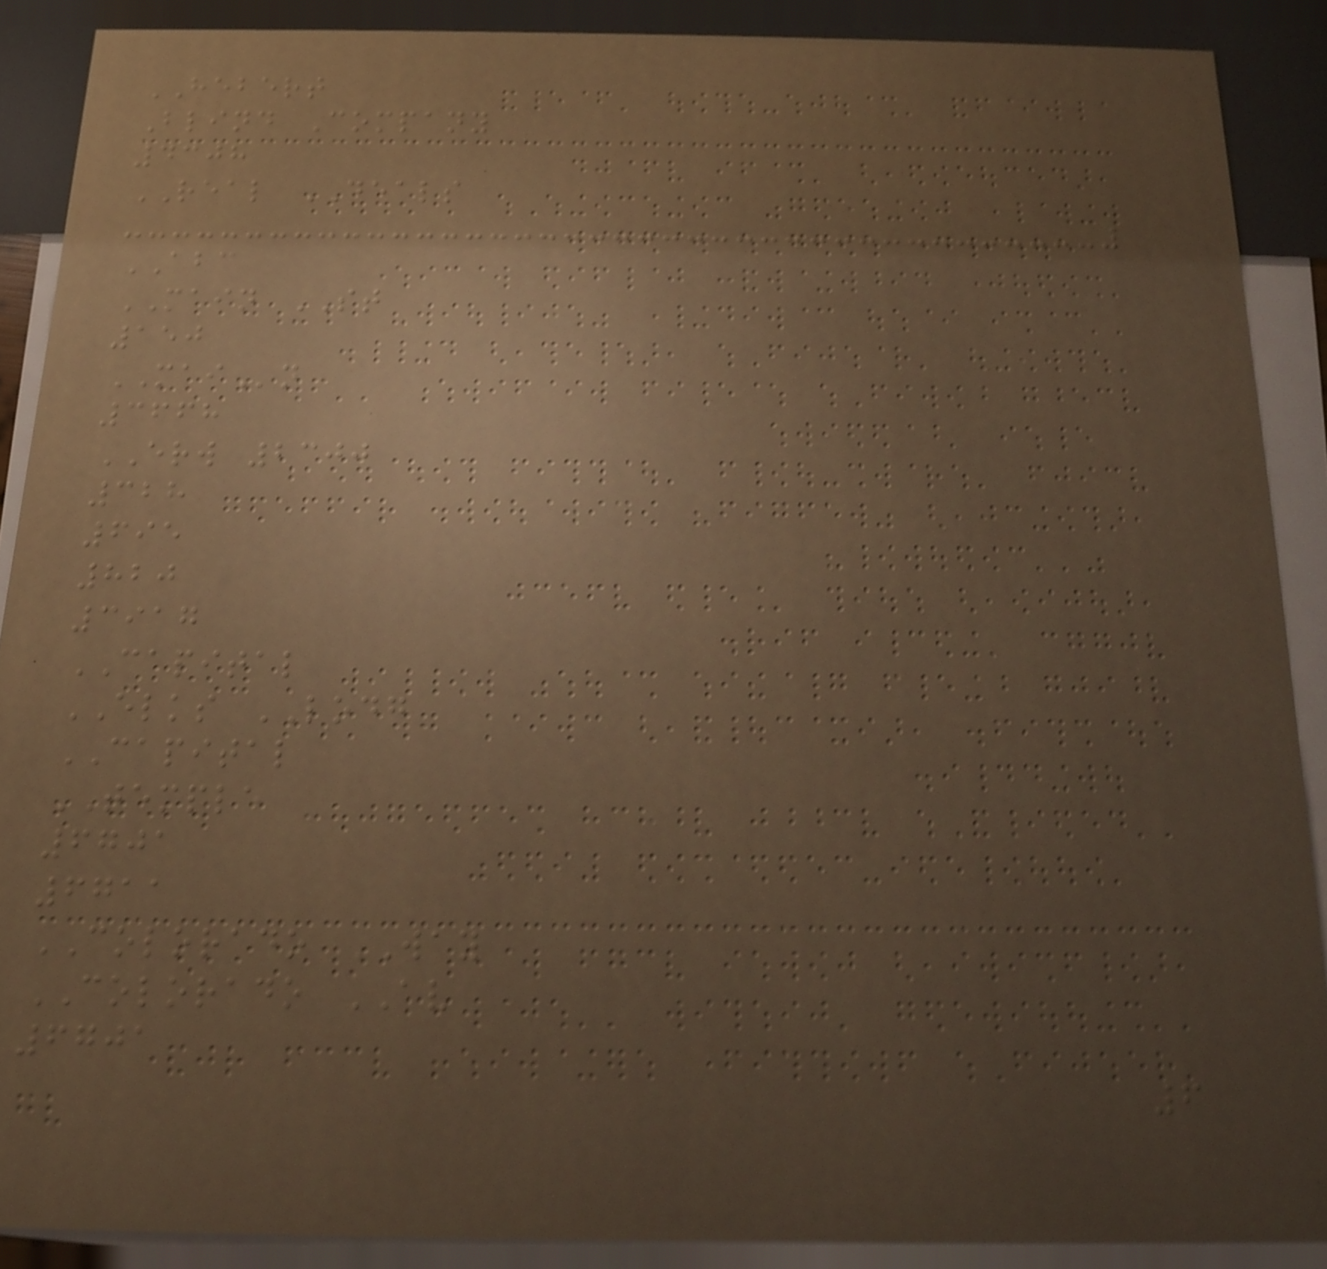HEBERT
Blind Company
4308
REAL DEALS
ABC
MAIN ST
150
MAIn
3668
ERW 2300
328
695
820
3917
CAPITAL
ELKS LODG
CAPITAL
TEMPLE
6701
6711
COLORADO WAY
COLORADO AV
6701
6
